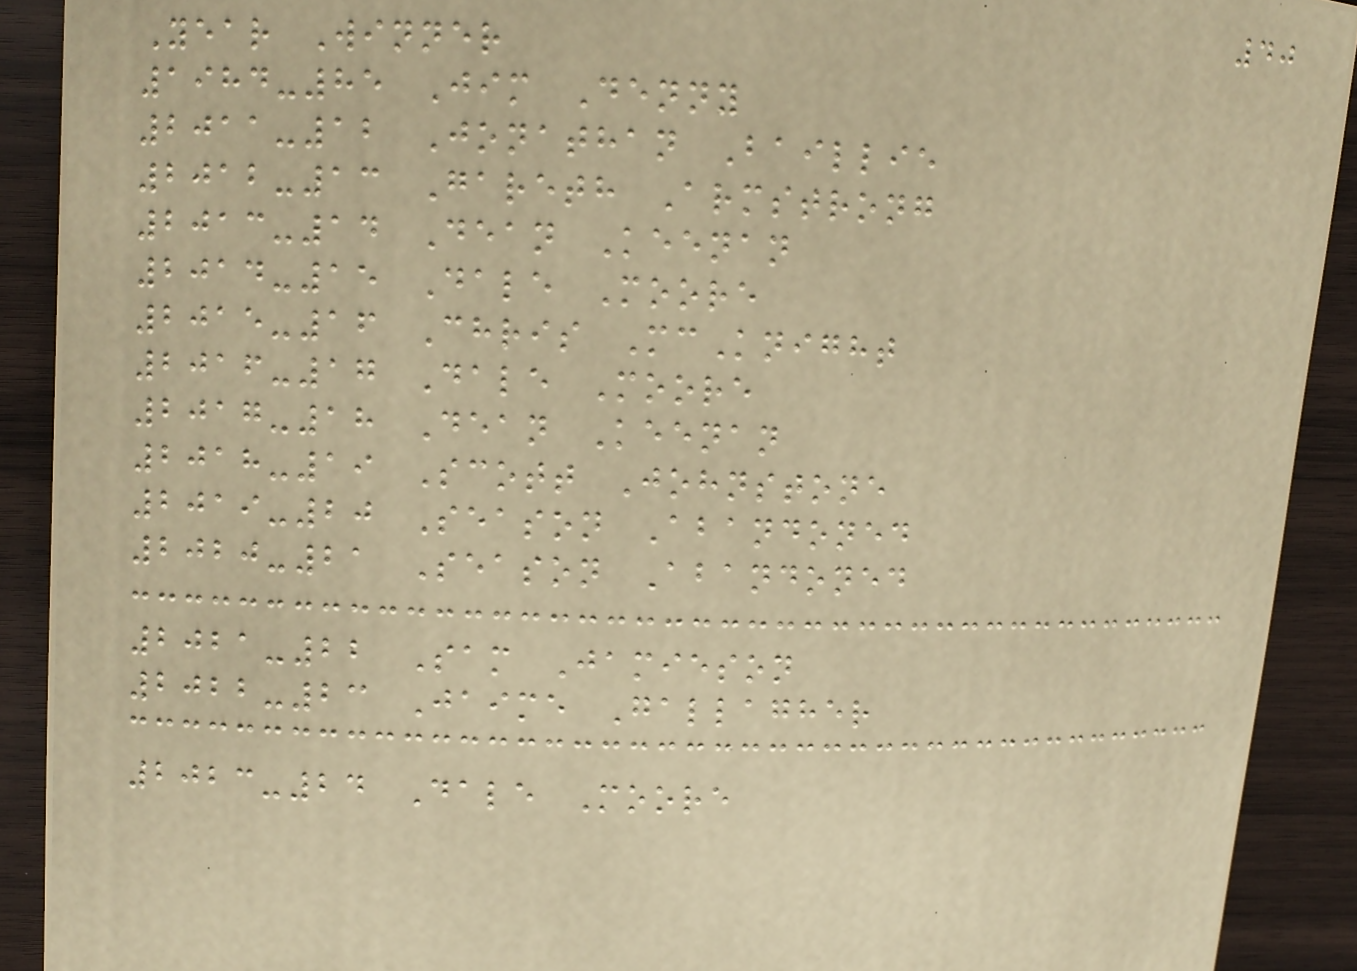40
Year Winner
1984-85 Jim Denny
2011-12 Jonathan Baillie
2012-13 Gareth Armstrong
2013-14 Dean Keenan
2014-15 Dale Moore
2015-16 Chris McKnight
2016-17 Dale Moore
2017-18 Dean Keenan
2018-19 Scott Johnstone
2019-20 Season Abandoned
2020-21 Season Abandoned
2021-22 Sam Jamieson
2022-23 Jaime Gallagher
2023-24 Dale Moore
